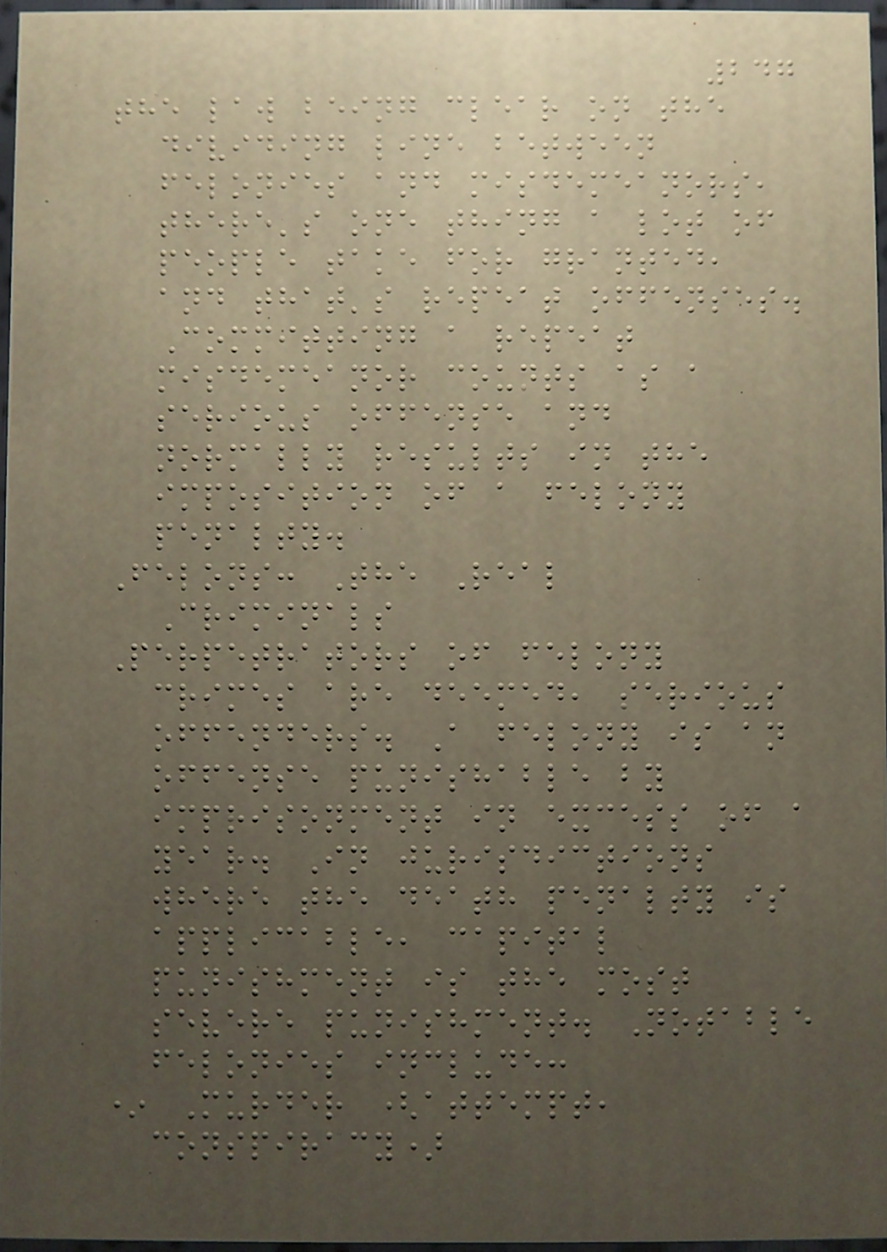247
the law being clear on the
dividing line between
felonies and misdemeanors,
there's one thing a lot of
people take for granted,
and that's repeat offenses.
Committing a repeat
misdemeanor counts as a
serious offense and
normally results in the
imposition of a felony
penalty.
Felons: The Real
Criminals
Perpetrators of felony
crimes are deemed, serious
offenders. A felony is an
offense punishable by
imprisonment in excess of a
year. In jurisdictions
where the death penalty is
applicable, capital
punishment is the most
severe punishment. Notable
felonies include:
* Murder (attempt,
conspiracy)
